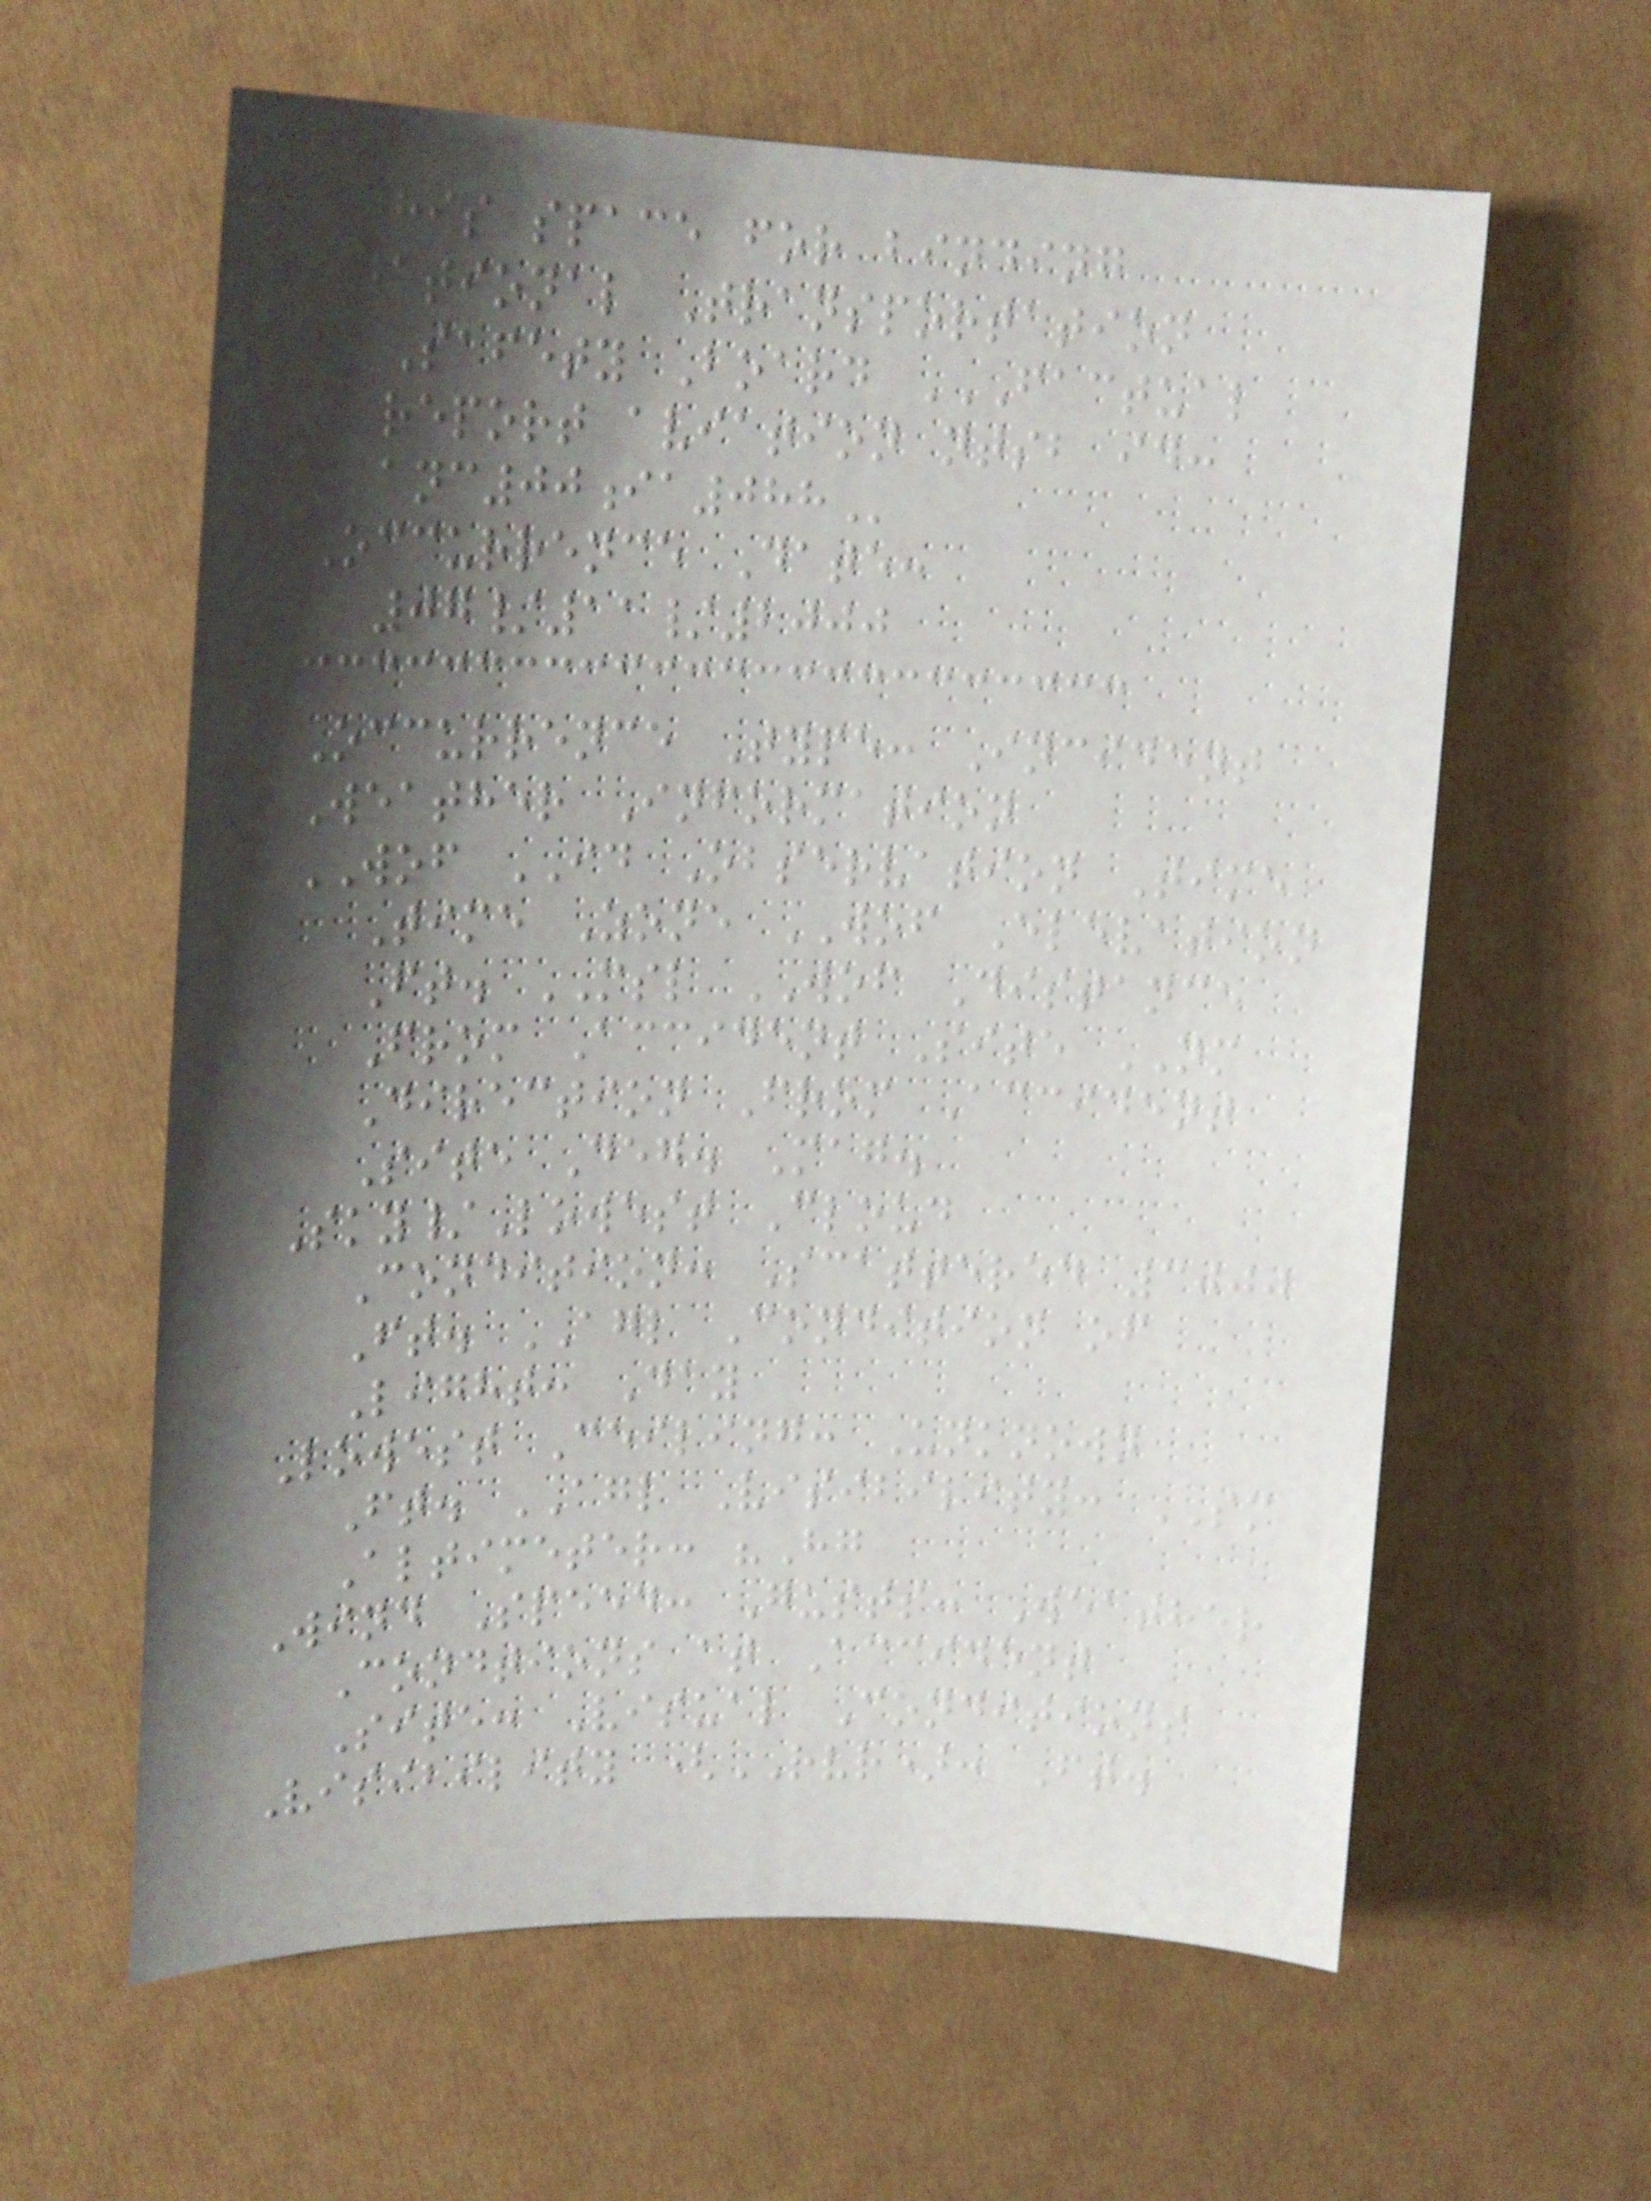This space for binding
National Transportation
Safety Board FACTUAL
REPORT AVIATION NTSB ID:
ANC00IA088
Occurrence Date:
07/11/2000
Occurrence Type: Incident
Weather Information
WOF ID Observation Time
Time Zone WOF Elevation
Ft. MSL WOF Distance
From Accident Site NM
Direction From Accident
Site Deg. Mag.
Sky/Lowest Cloud
Condition: Scattered 3000
Ft. AGL Condition of
Light: Day
Lowest Ceiling: Unknown
Ft. AGL Visibility: SM
Altimeter: "Hg
Wind Speed: Gusts: Weather
Condtions at Accident
Site: Visual Conditions
Visibility (RVR): Ft.
